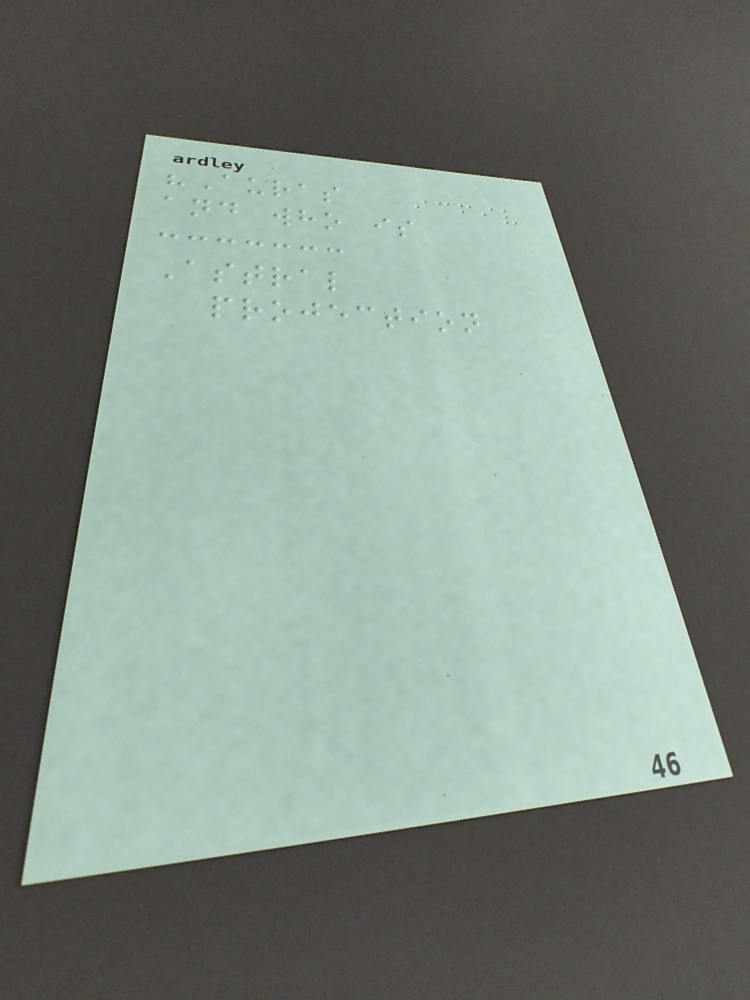"Auras
and who is
Astral
projection
